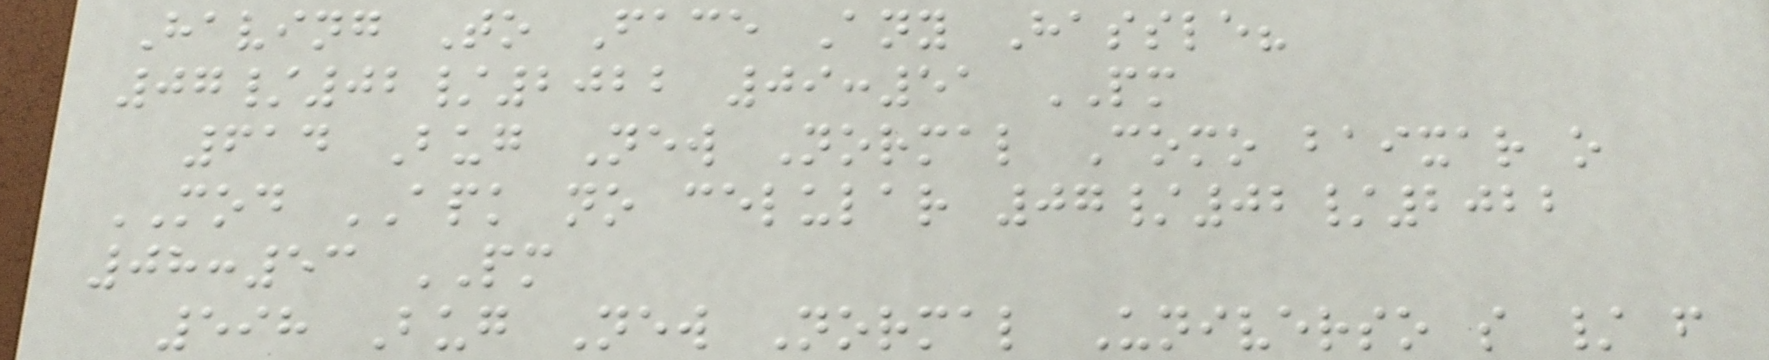Having To Face Any Hassle?
07/02/2022 09:51 PM
614 Bug New Normal Como baixar o
MOD APK no celular 07/02/2022
08:53 PM
598 Bug New Normal Universo s / f
